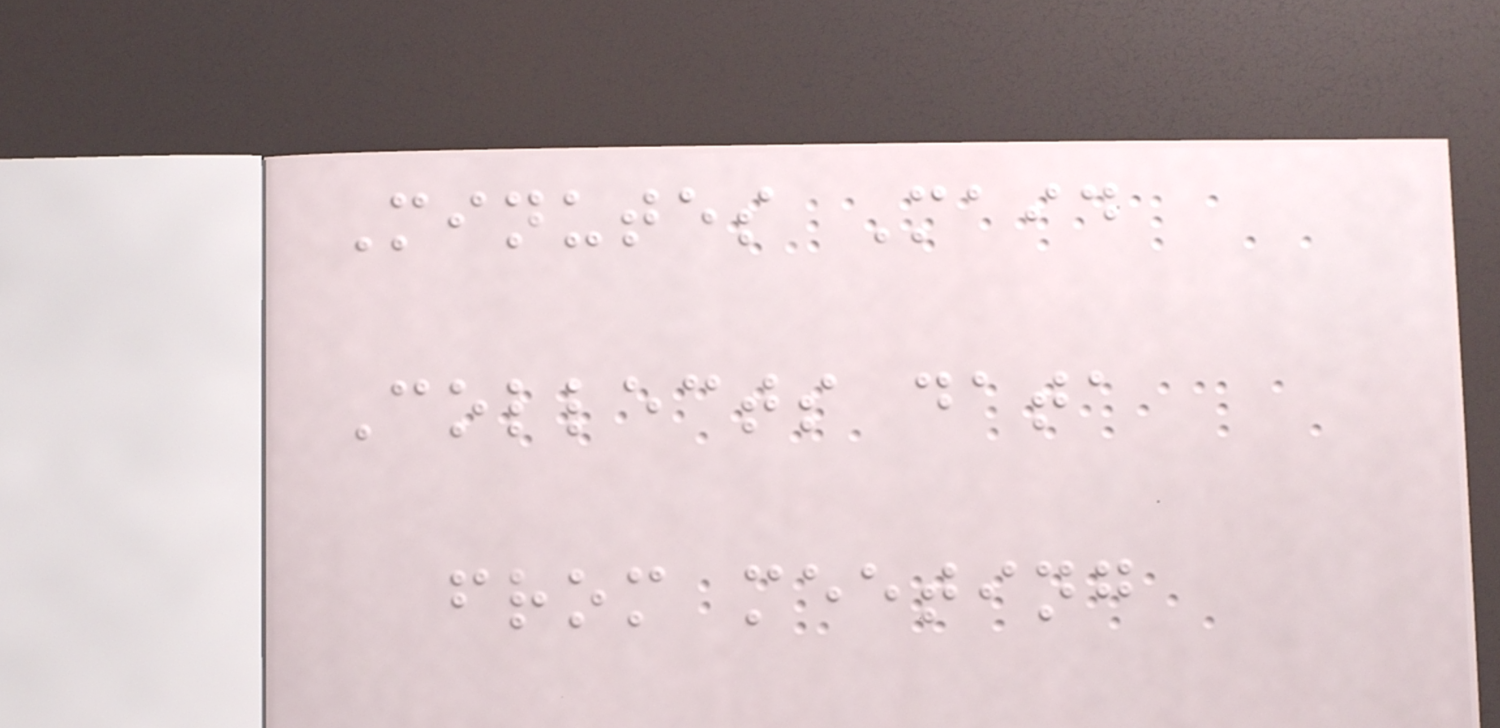Minutes Maid
Collects data
from meeting
